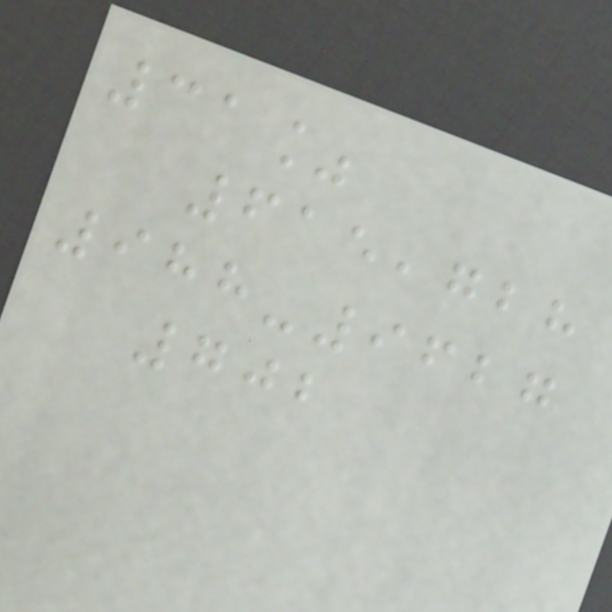31%
615,728
988-9627
702
